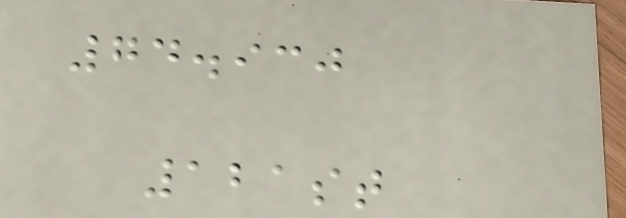74.930
121st
